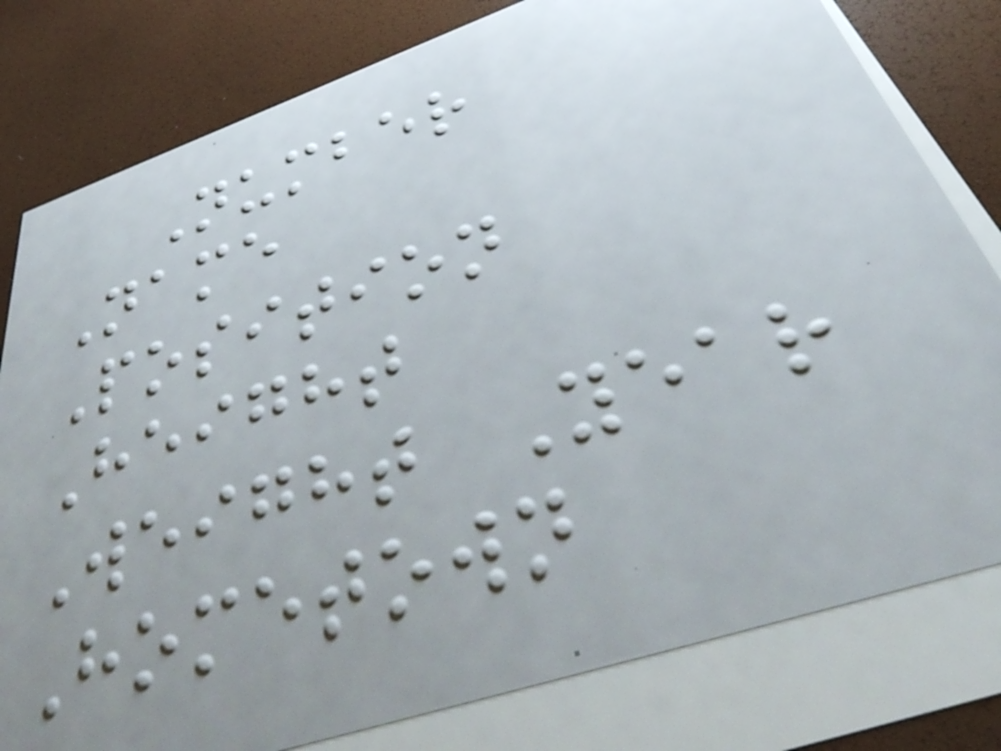Number
Name
Position
Height
Weight Year
Hometown
